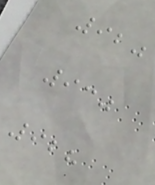920
930
928
